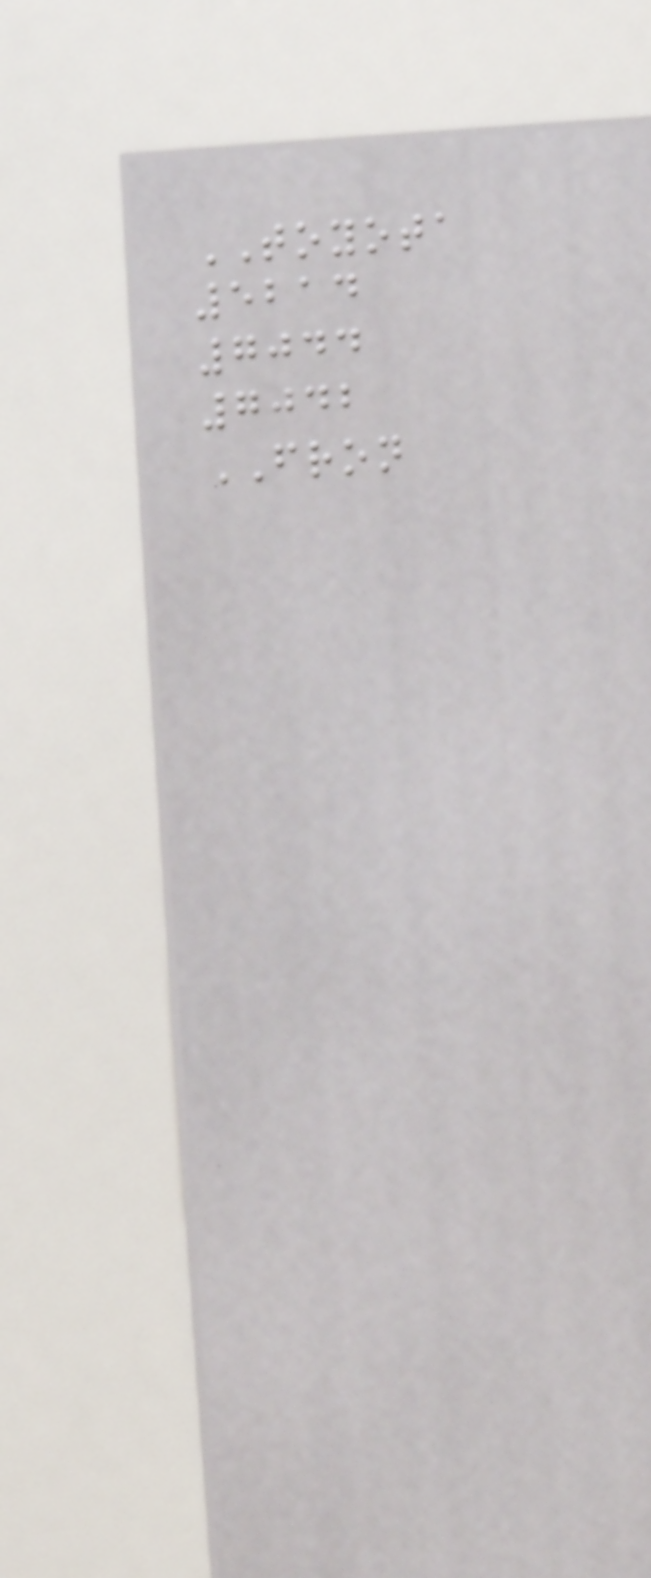TOYOTA
5214
7044
7042
FRON
